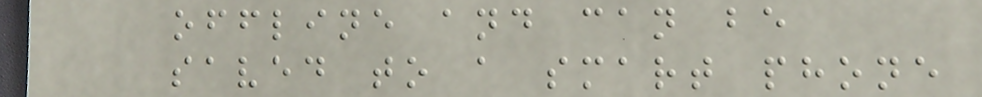offline and can be
saved to a smart phone
